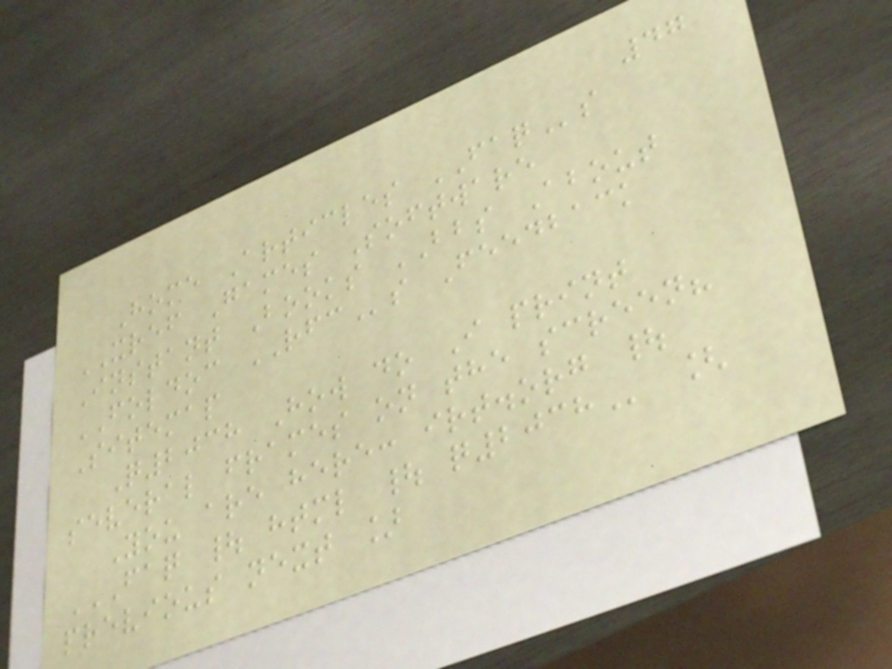47
Home Articles FAQs
XREF Games Software
Instant Books BBS About
FOLDOC RFCs Feedback
Sitemap
Q2038 How do I print
several frames on the screen?
You are here: irt.org |
FAQ | HTML | Q2038 [
previous next ]
